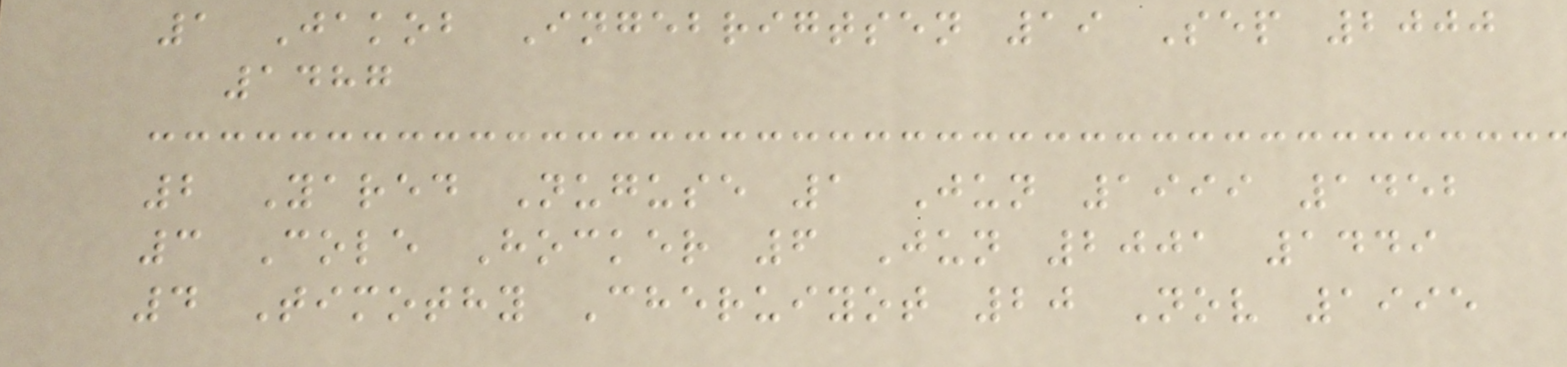1 Jakob Ingebrigtsen 19 Sep 2000
1487
2 Yared Nuguse 1 Jun 1999 1452
3 Cole Hocker 6 Jun 2001 1449
4 Timothy Cheruiyot 20 Nov 1995
